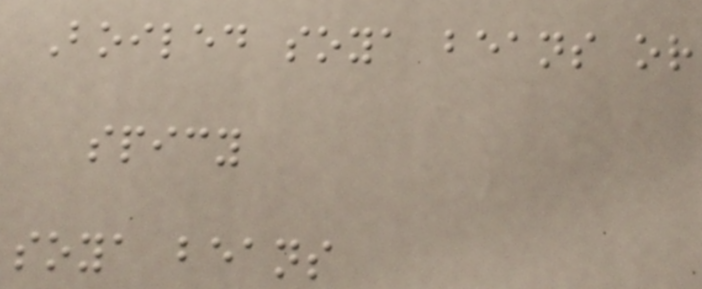Boiled soya beans or
spicy
soya beans
